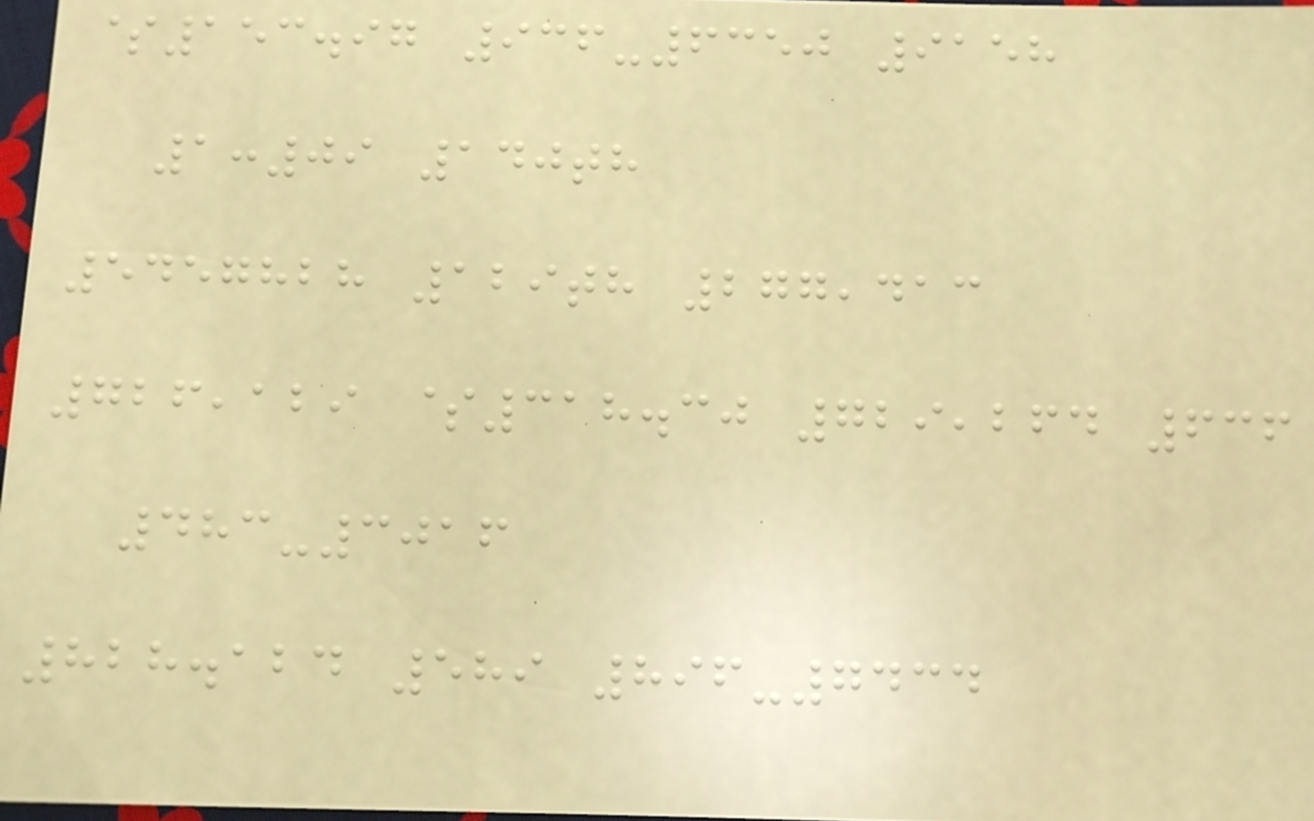$153.97 936-6350 9158
1:09 140th
5457828 129th 277,413
726,129 $318.30 729,264 636
483-3016
828.124 589 896-7434
